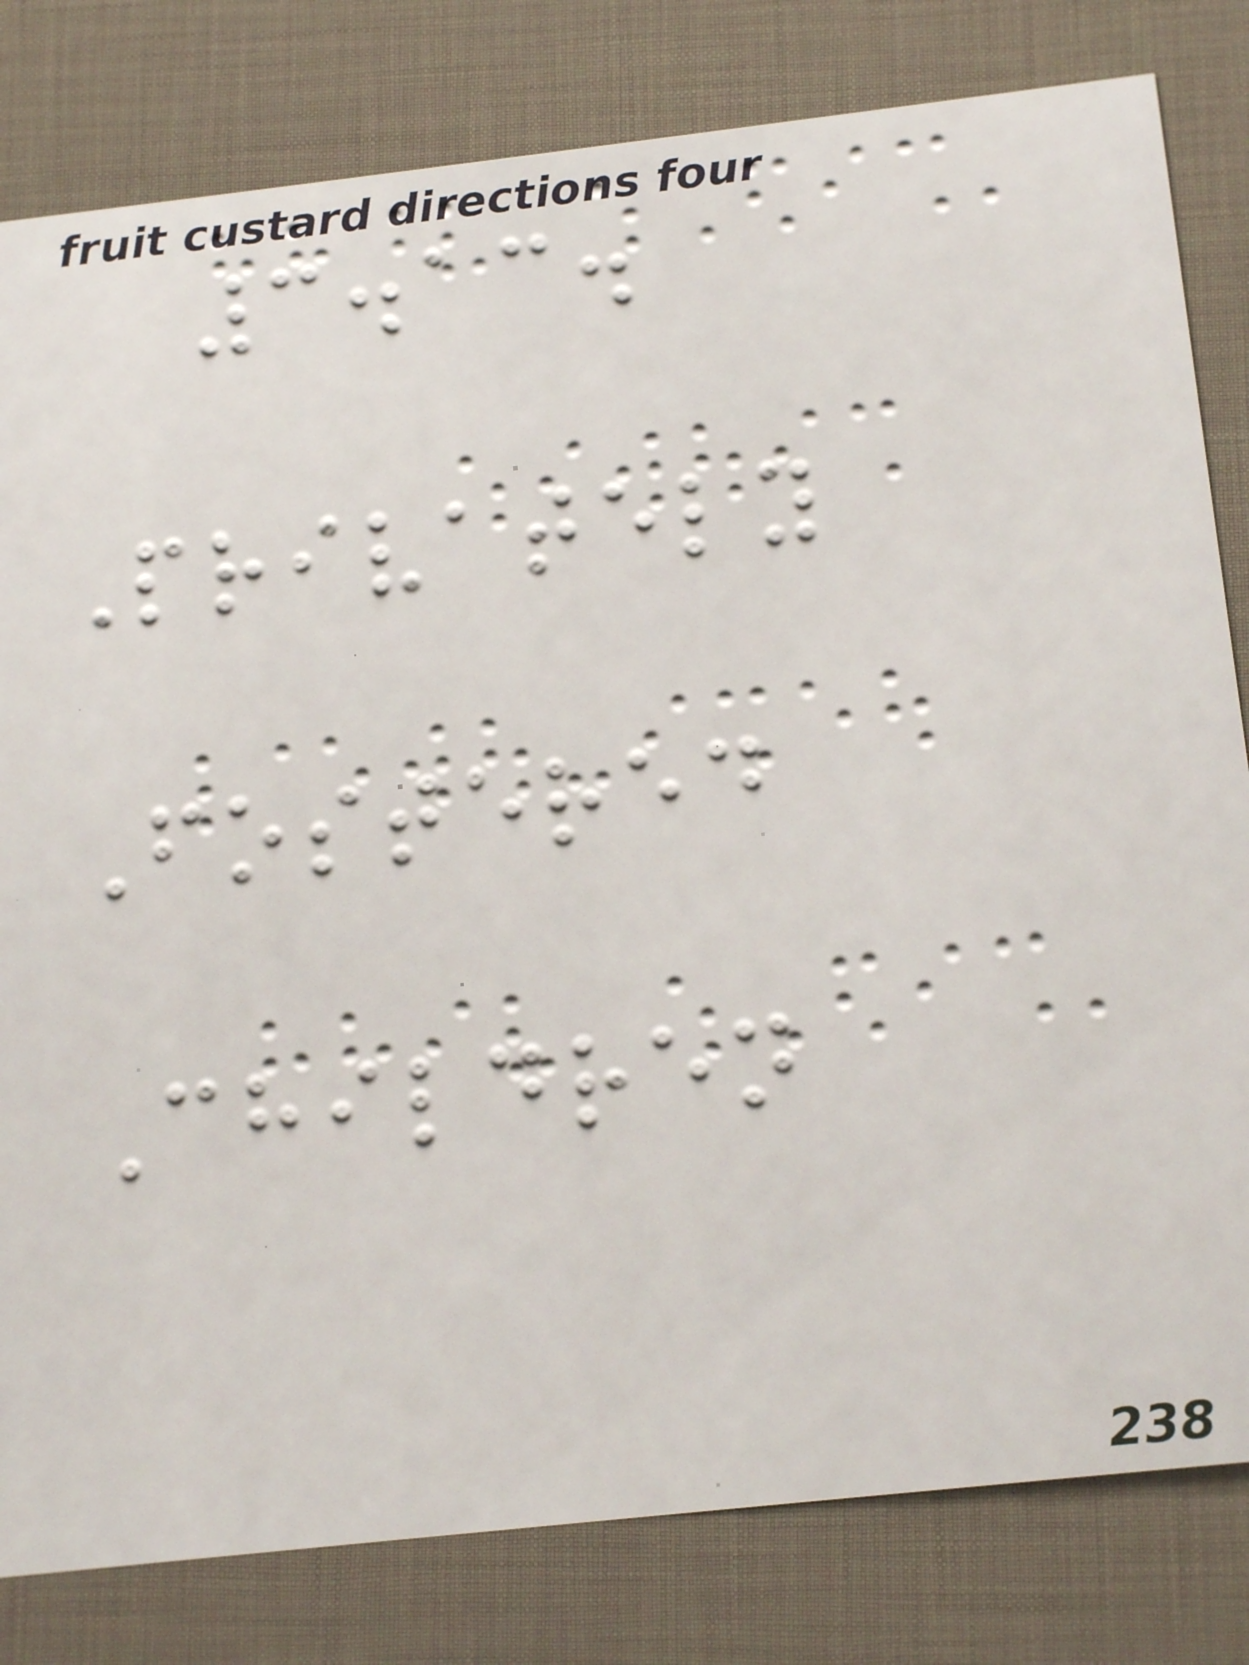3.13.
Privately
Fostered
Children
